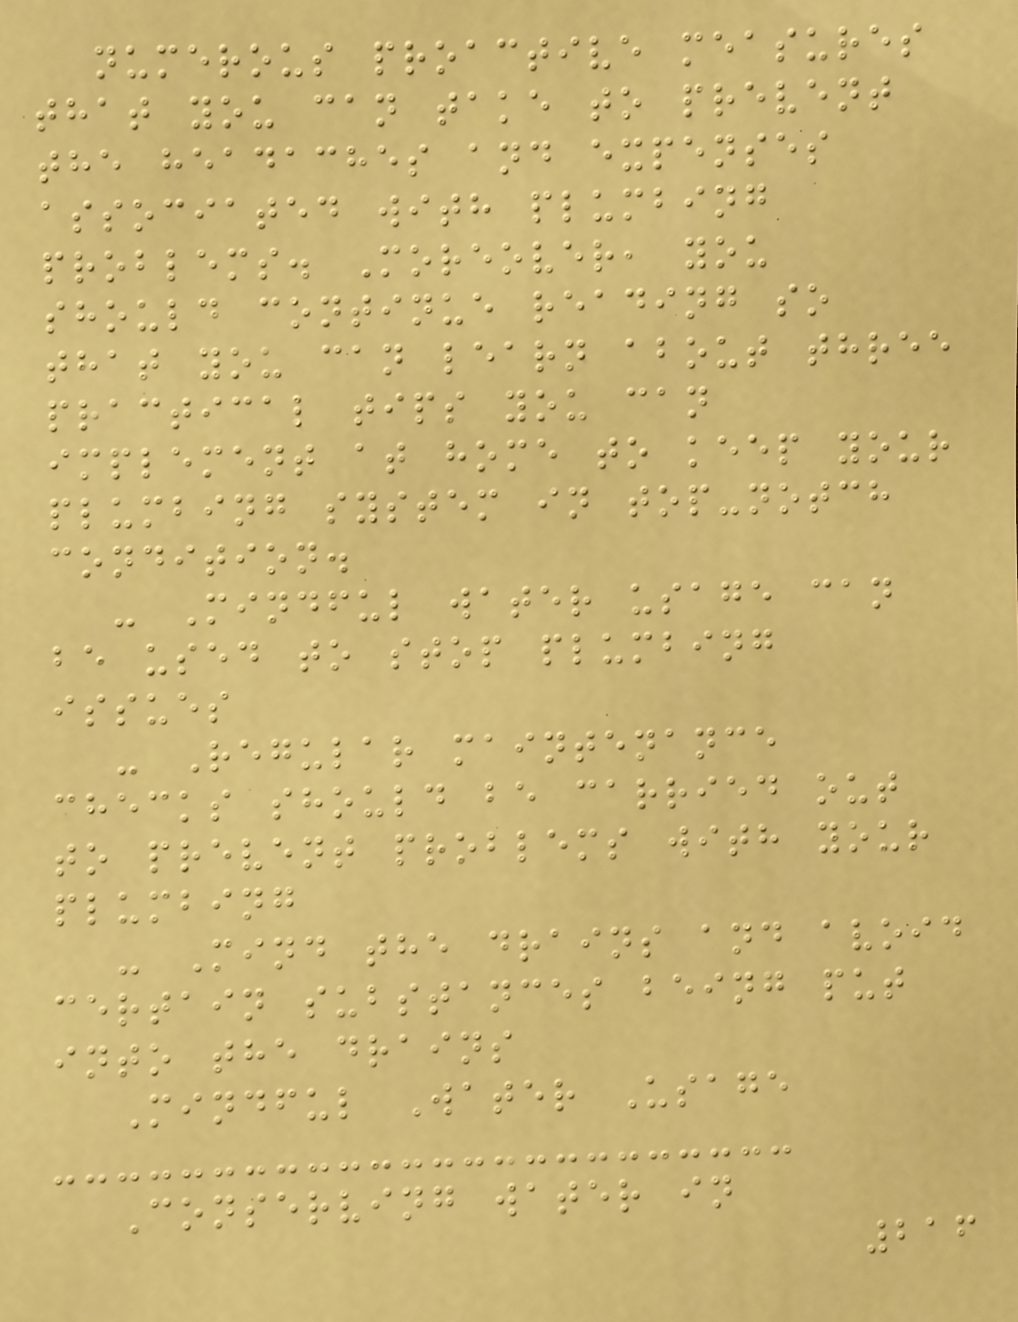numerous proactive measures
that you can take to prevent
the headaches and expenses
associated with plumbing
problems. Moreover, you
should continue reading so
that you can learn about three
practical tips you can
implement at home to keep your
plumbing system in top-notch
condition.
- Mindful water usage can
be used to stop plumbing
issues
- Regular maintenance
checks should be carried out
to prevent problems with your
plumbing
- Mind the drains and avoid
certain substances being put
into the drains
Mindful Water Usage
Conserving water in
216
